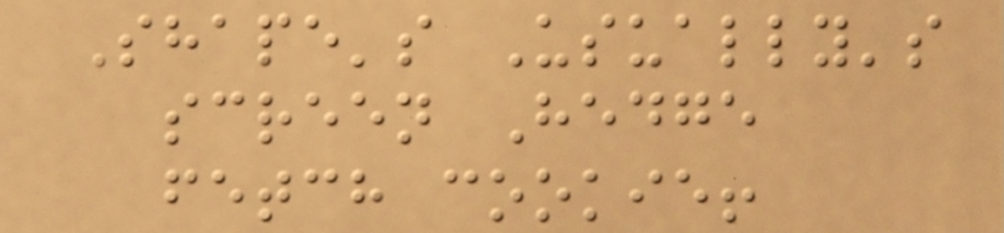Shape's Usually's
screen Hedge
fetch cookie!
